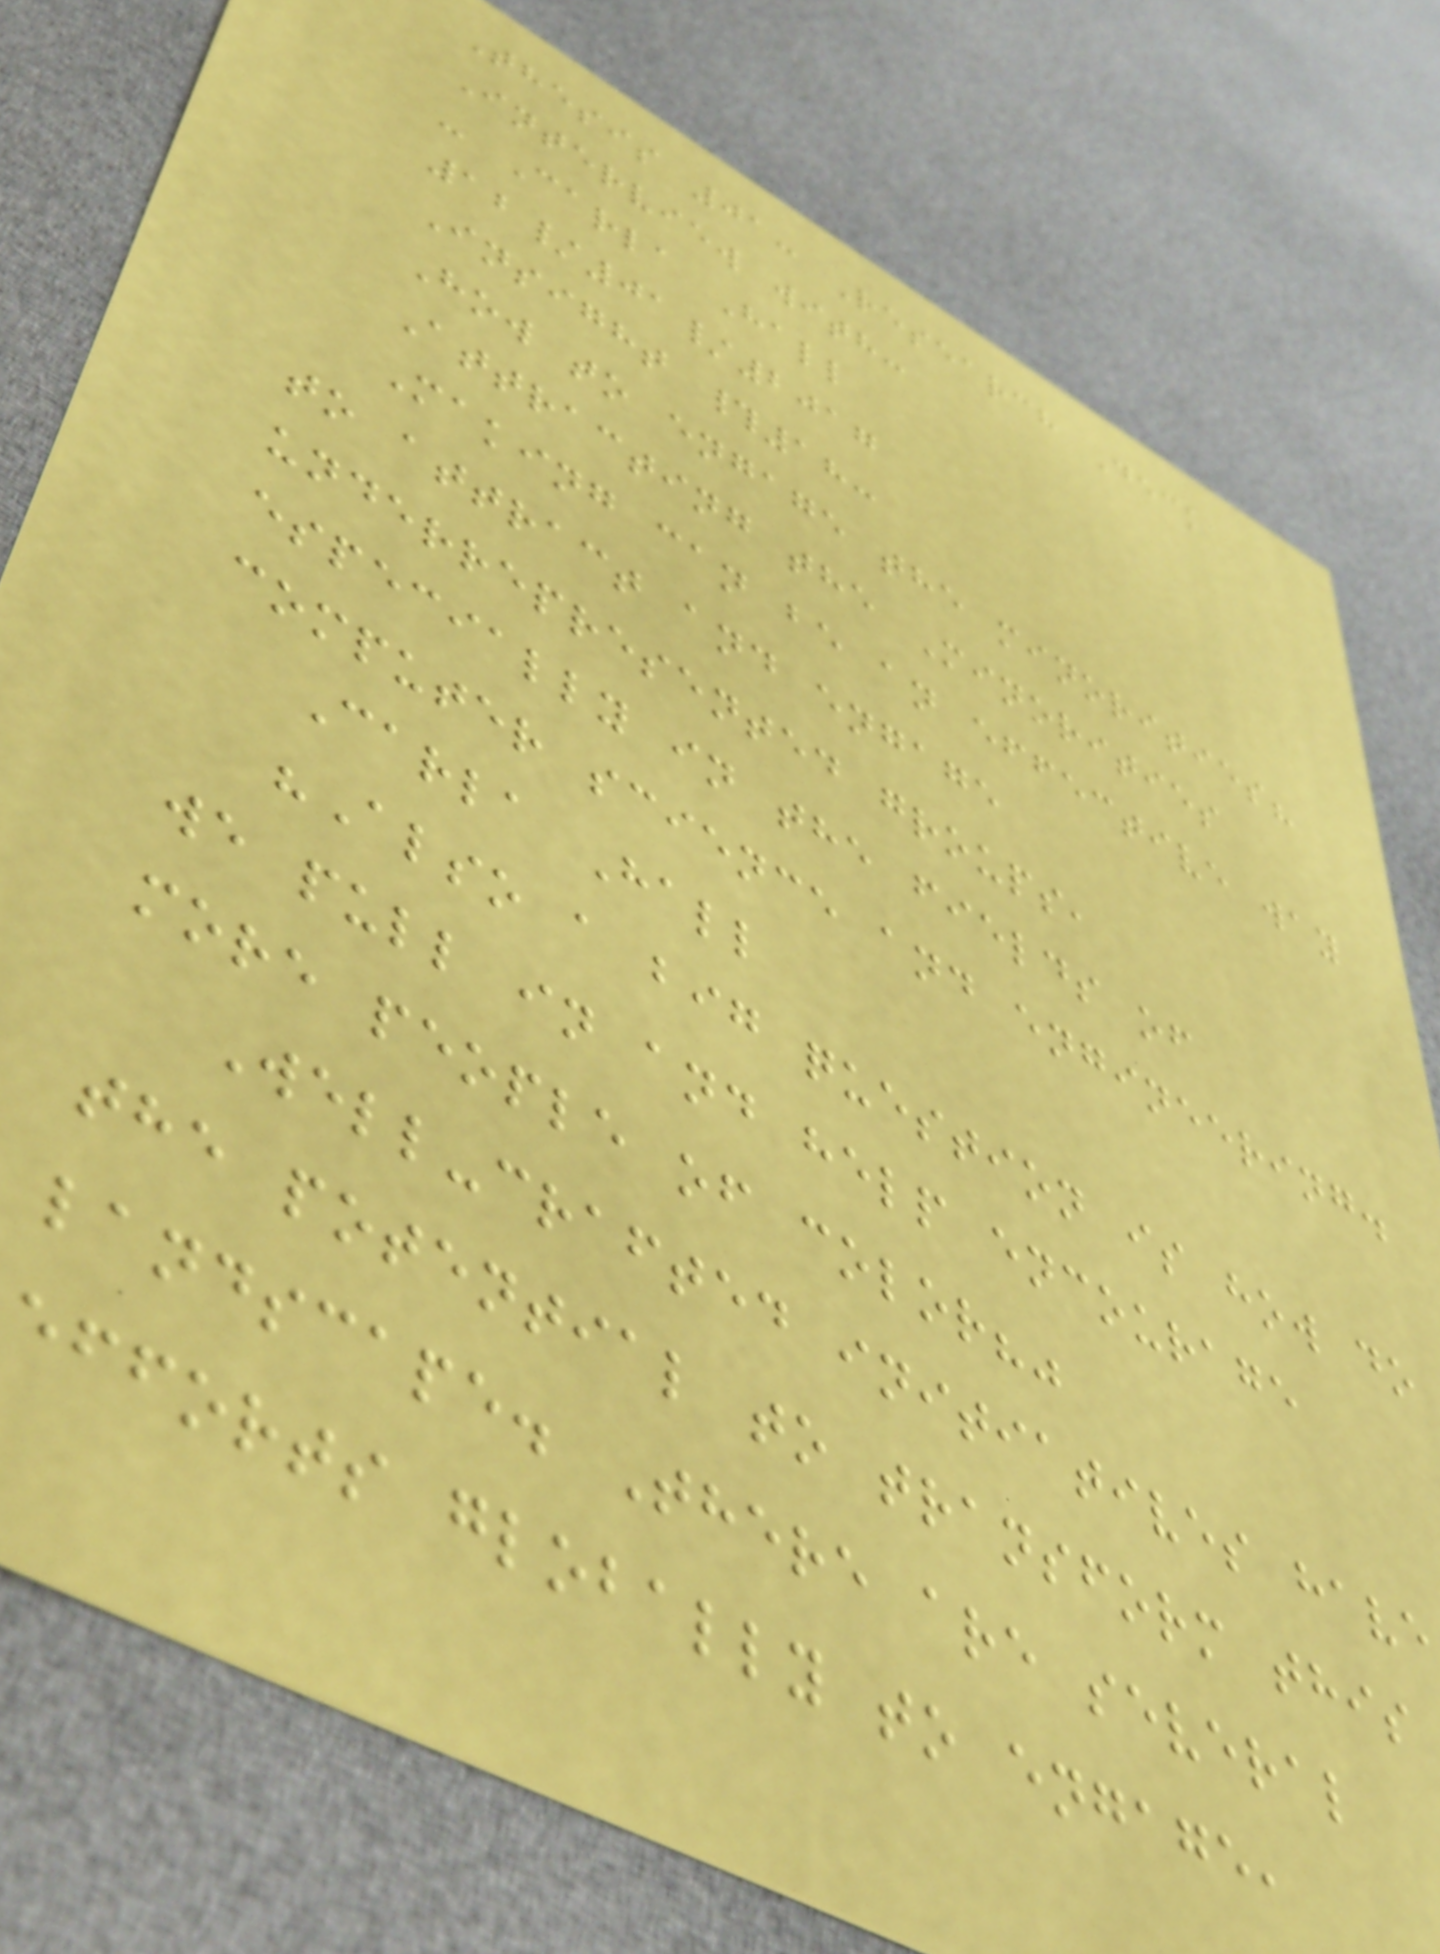Thesis 01: Research Deck
Interview with:
- Carla Hall
12/01/2017
Insight #18:
How to engage the minorities?
Attracting the Minorities
Making can be an effective way
to attract and engage
underrepresented groups,
especially in the fields of
computer science and engineering.
Carla Hall
"Also a big question is how do
we pull in and help encourage
more people of color?"
Well-crafted initiatives have
the potential to transform this
landscape. There are several
efforts globally to engage,
